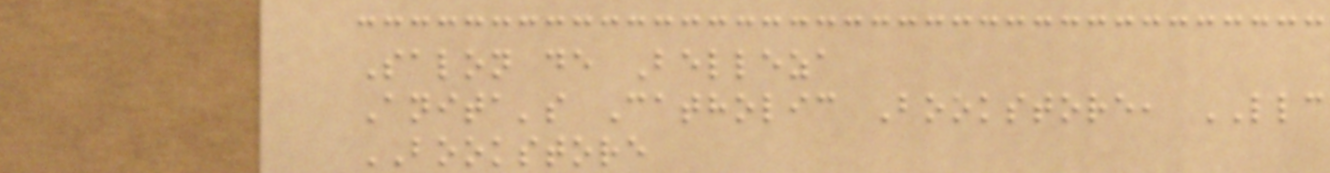Salon de Belleza
Anita's Catholic Bookstore, LLC
BOOKSTORE
